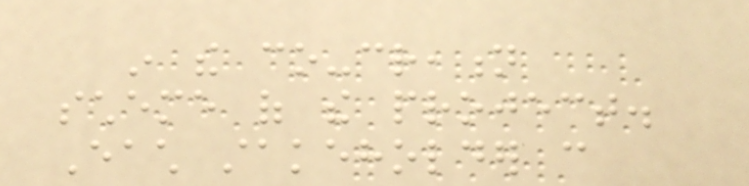in the co-creation
scheme of the project.
Each stakeholder can
